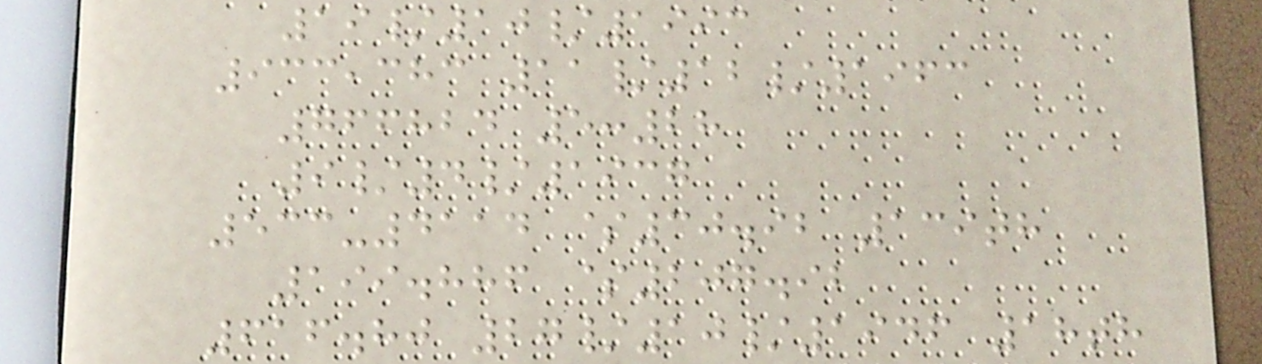19/10/1993
933,383 11/12/1963
766824 5:28
9/4/1937
533-4114 $30.92 139th
199.886 $207.92
616.80 27/10/1946 18th
